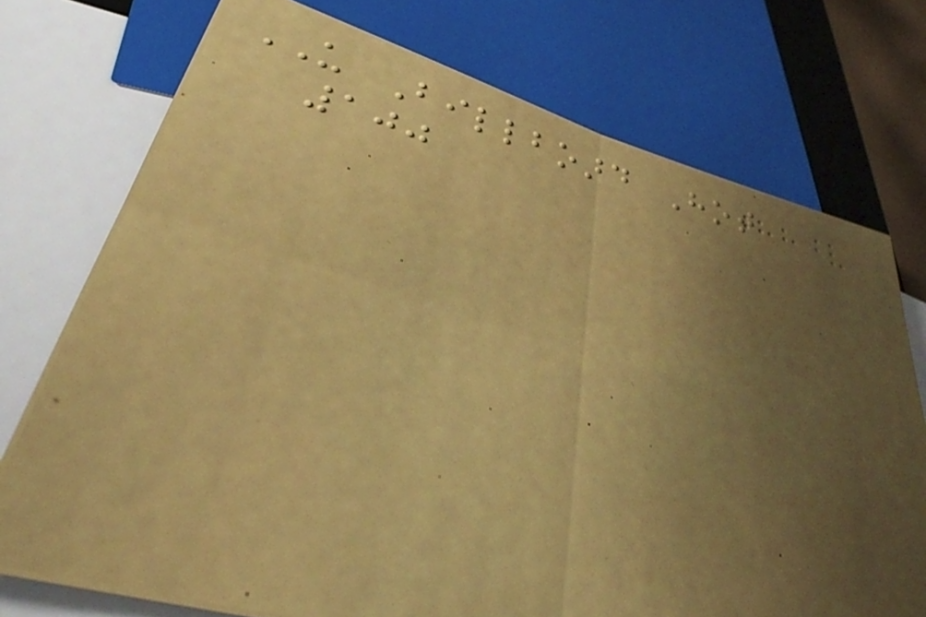US Billboard Hot
100
